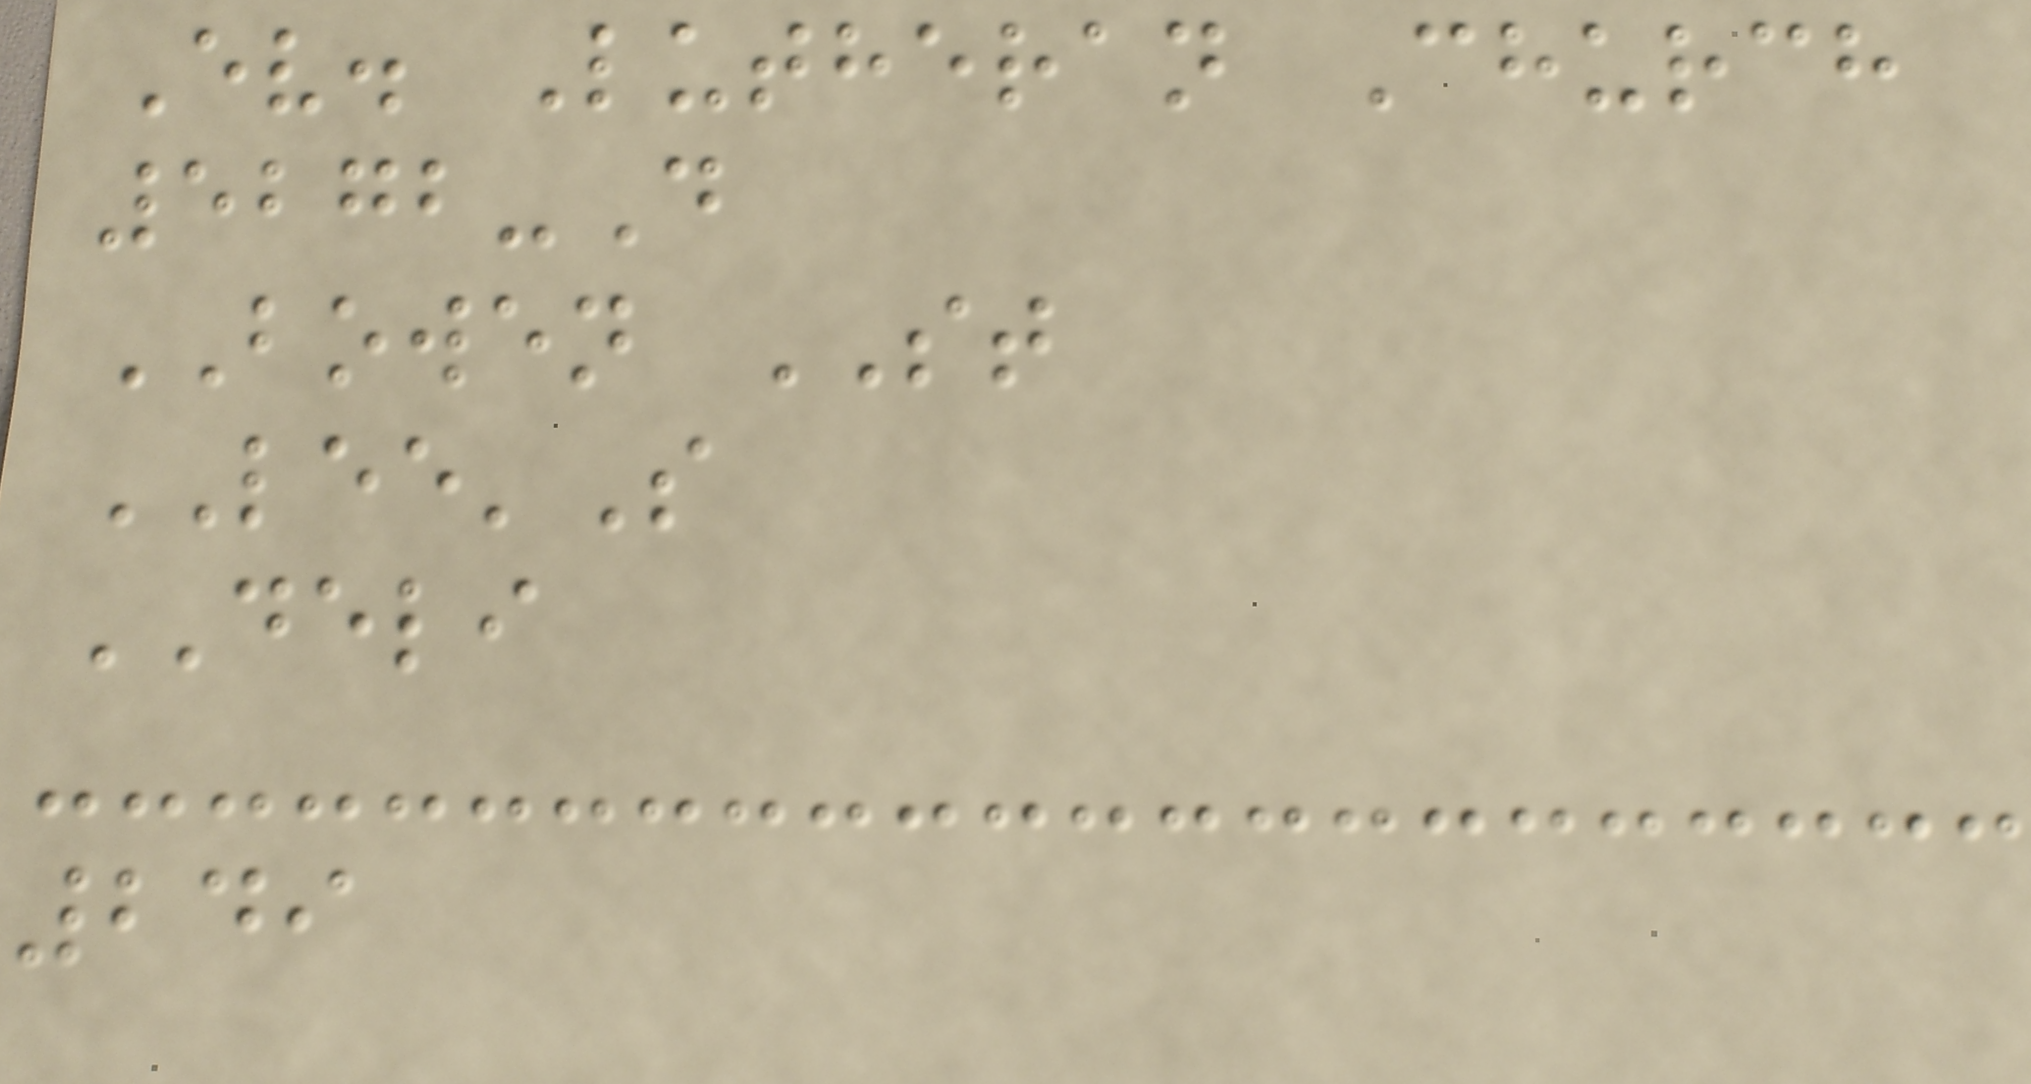Ev. Lutheran Church
5272-D
BOWEN ST
LEE'S
DELI
249
